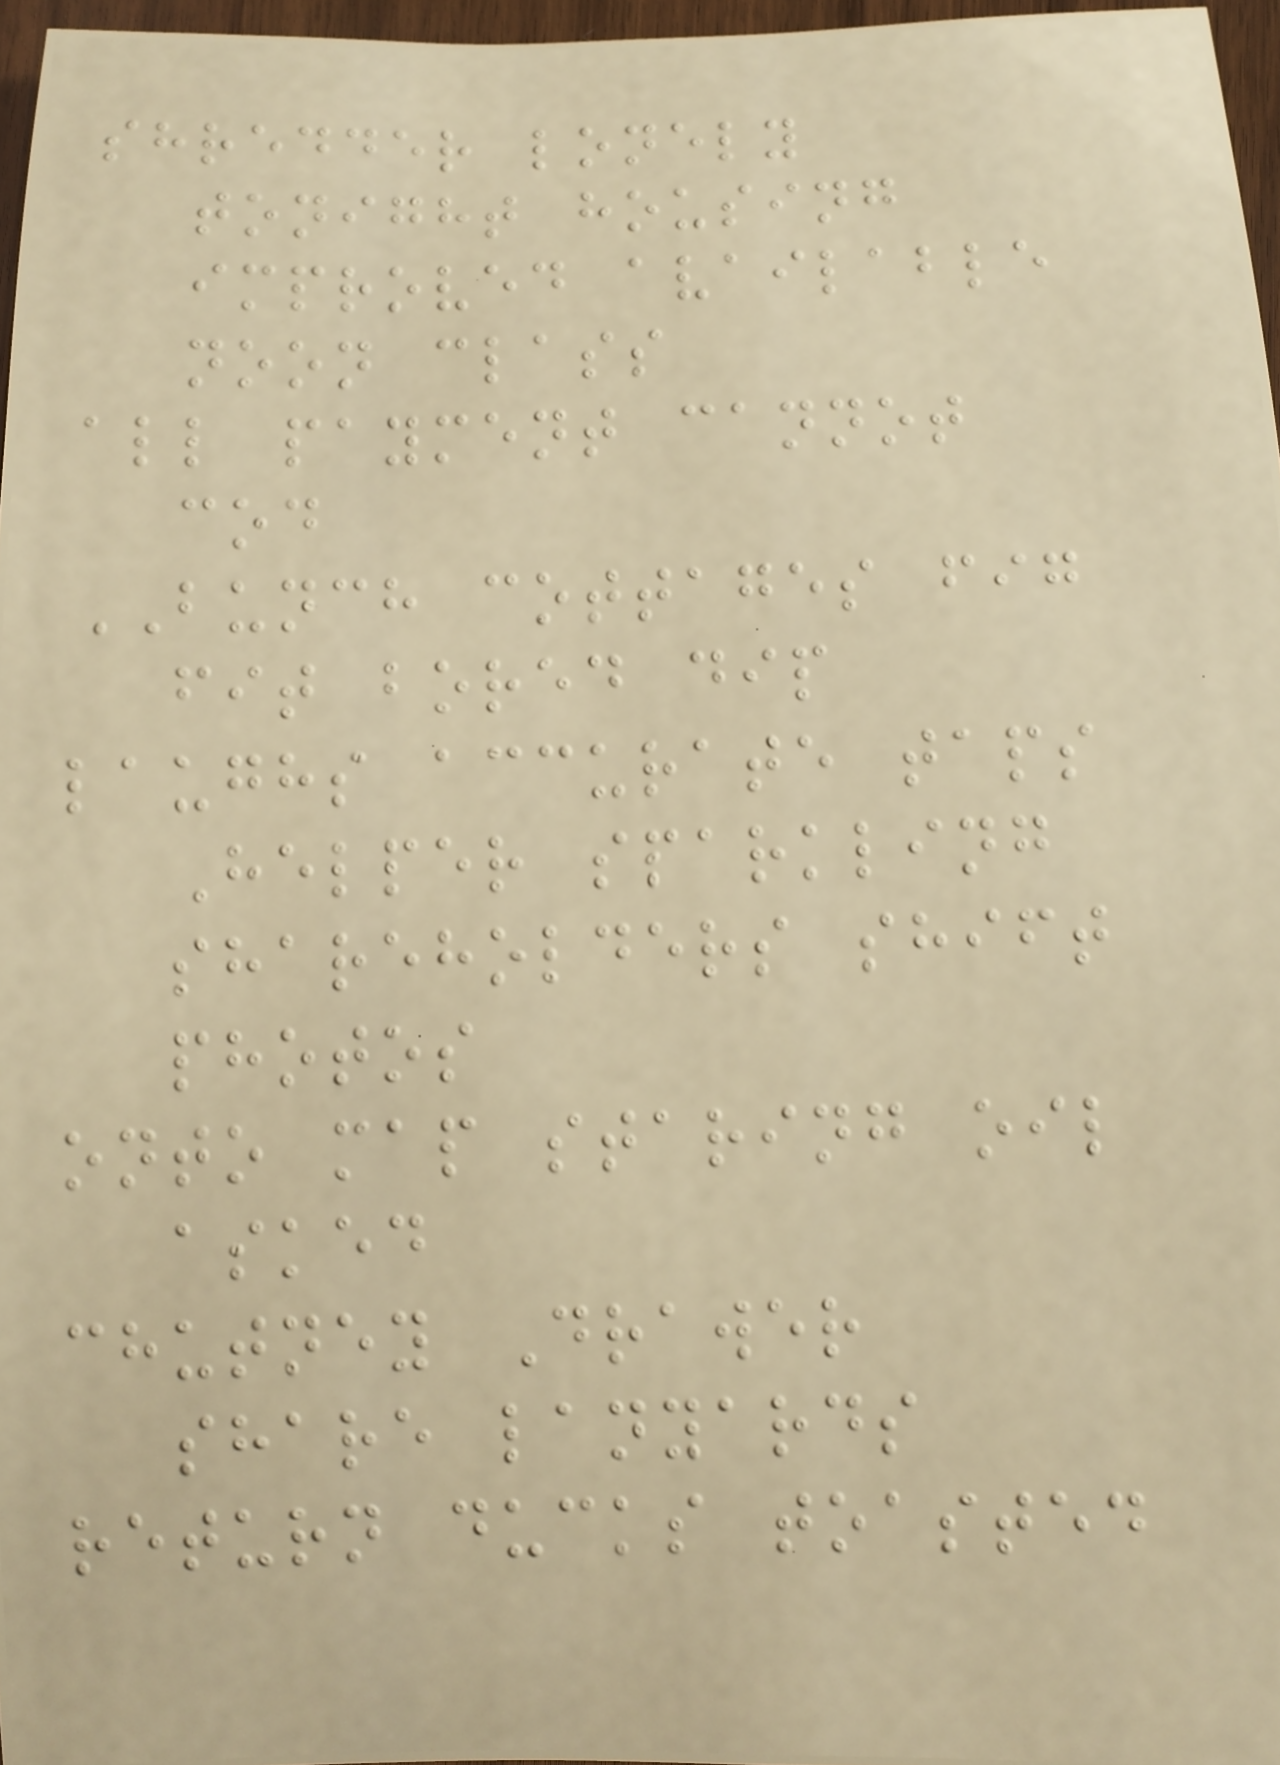shredder lonely
tonight housing
improved available
noon class
all payment cannot
cod
BUNCH cottages fig
fit bored dip
laughs accurate taps
Helper sparkling
shareholders shift
photos
onto map staring oil
asked
chutney Drawer
share lanyards
return ducks toasted
